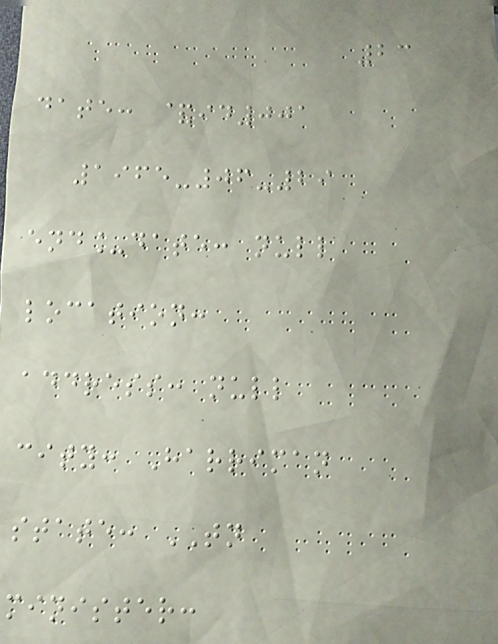23
date: &id001
1965-06-29
end_date: null
location:
address: null
city: Harriman
state: TN
minister:
